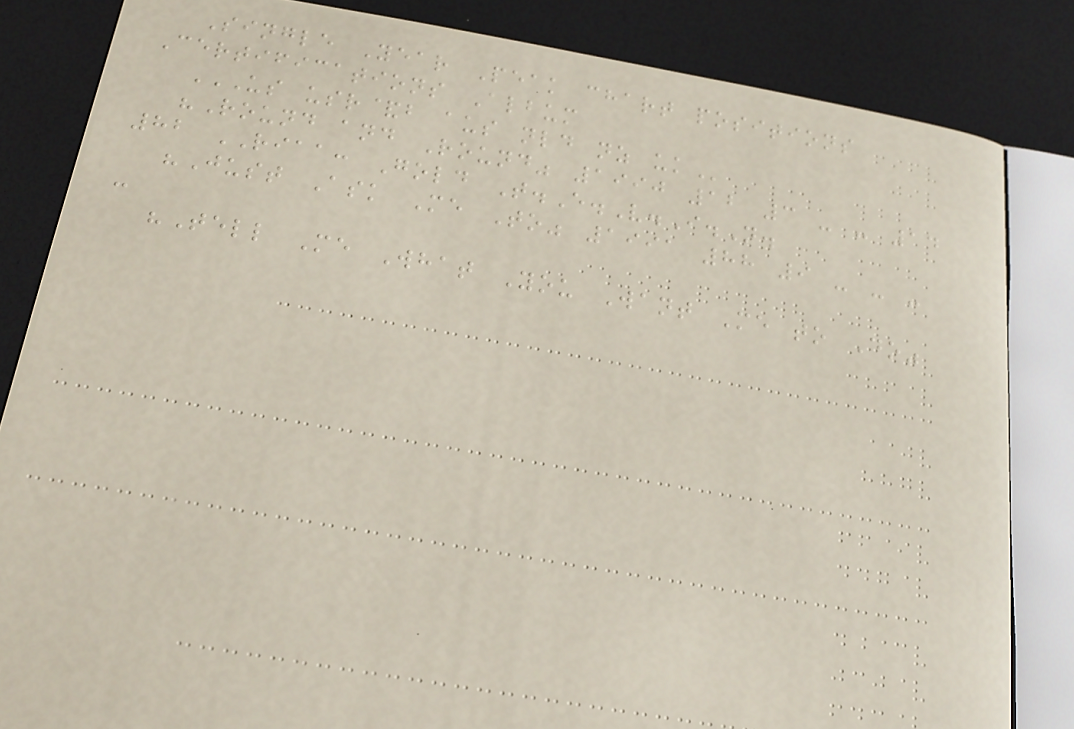Single Year Peak chart positions
Certifications Album
US USR&B AUS NLD NZ UK
"Round and Round" 1990 12 3 - - 14
82 RIAA: Gold T.E.V.I.N.
"Just Ask Me To" 1991 88 9 - - -
-
"Tell Me What You Want Me to Do"
